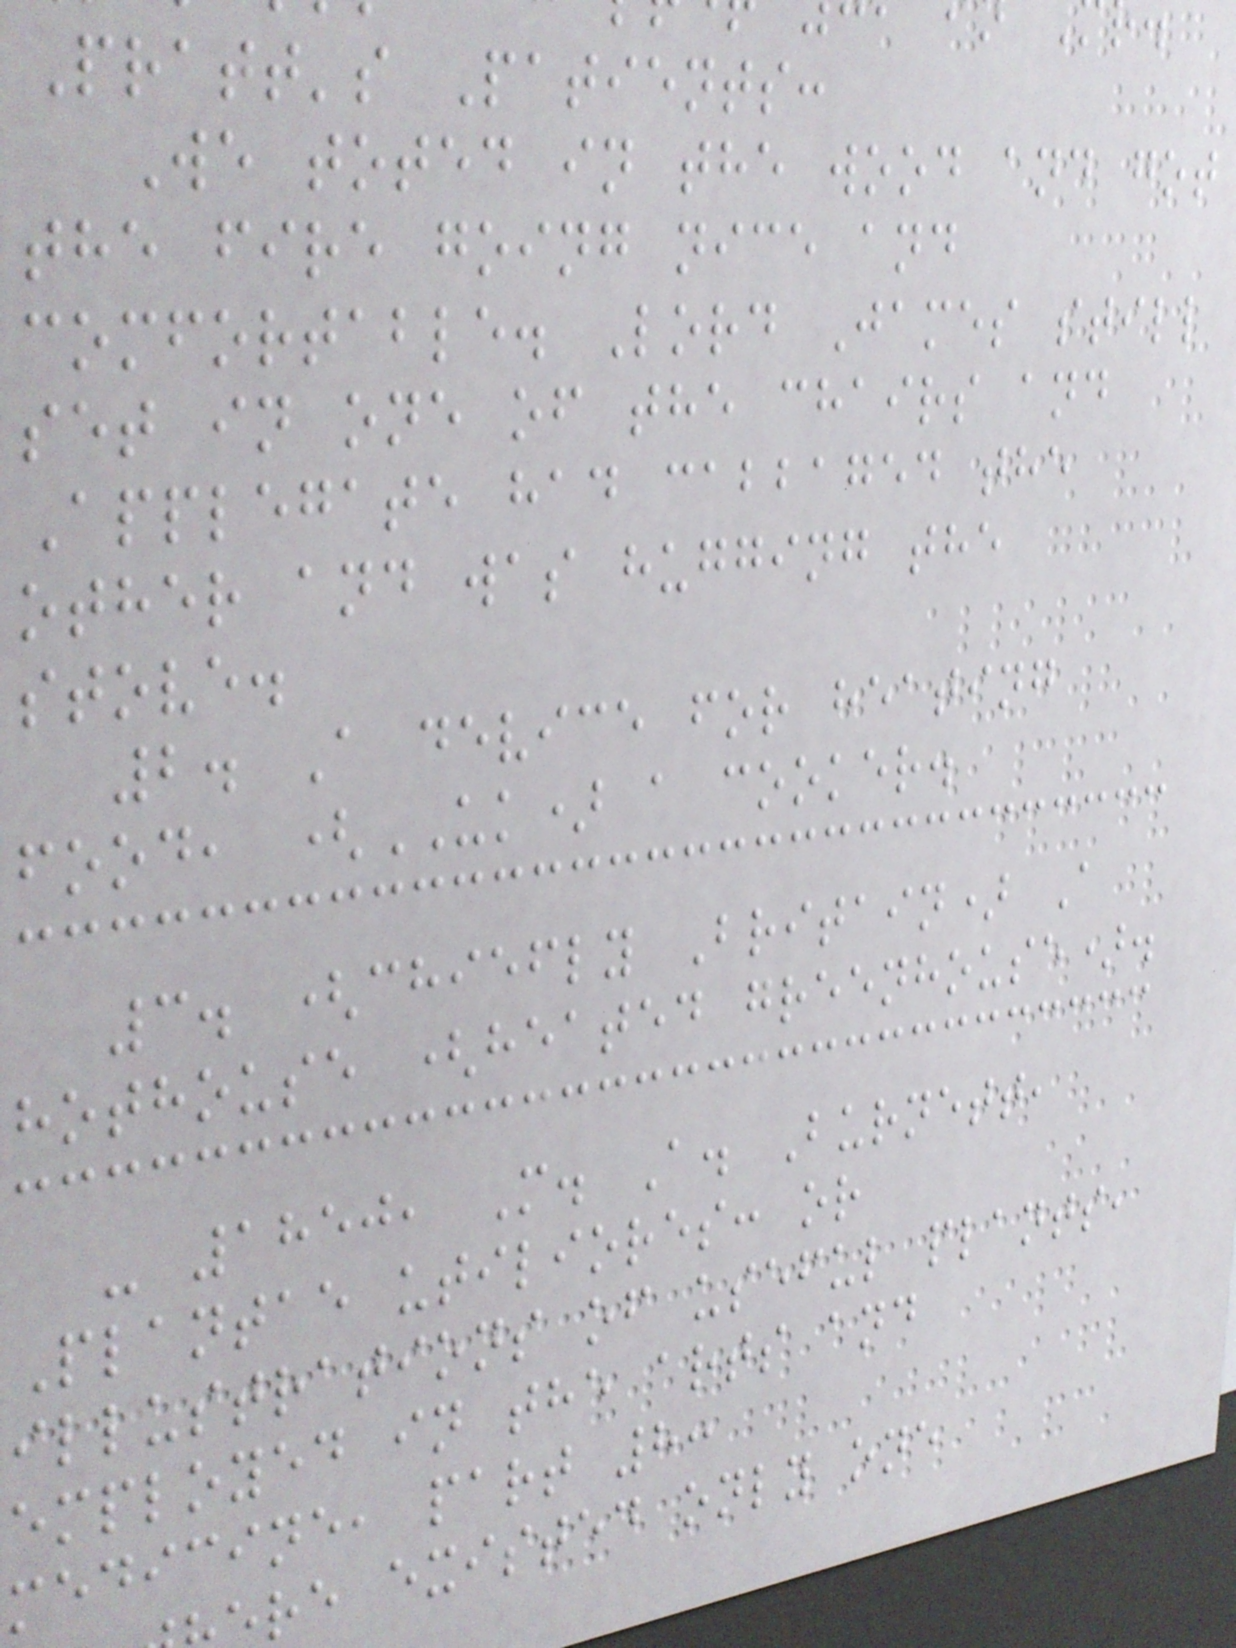Pratt's Patients:
We toted in the wood and got
the fire going nice and
comfortable. Lord James still
set in one of the chairs and
Applegate had cabbaged the
other and was hugging the
stove.
2. A device for heating
food, (UK) a cooker.
3. (chiefly Britain) A
hothouse (heated greenhouse).
- 1850, M. A. Burnett,
Plantae utiliores: or
illustrations of useful plants,
employed in the arts and
medicine, part 8:
re existed only one
